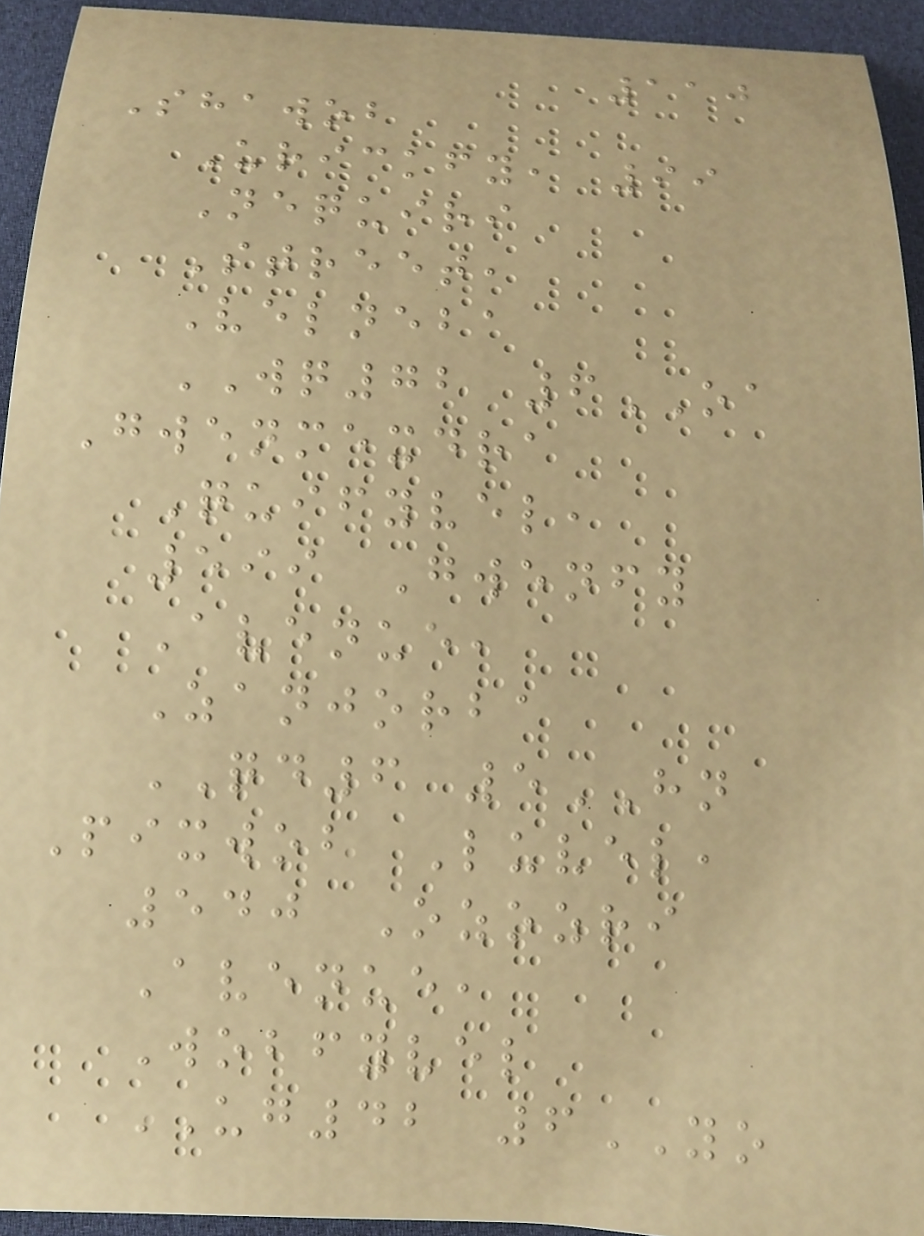110
Shawob
Urickfy, 99
Nequiri
Street,
Velneba
WQ72 6OA
Gwenmexdra
Quifyvel,
599 Gwenfy
Avenue,
Zanjorba
QD6 5HN
Pixwob Luvel,
540 Ozozri
Avenue,
Wobfyvel
UG42 6YO
